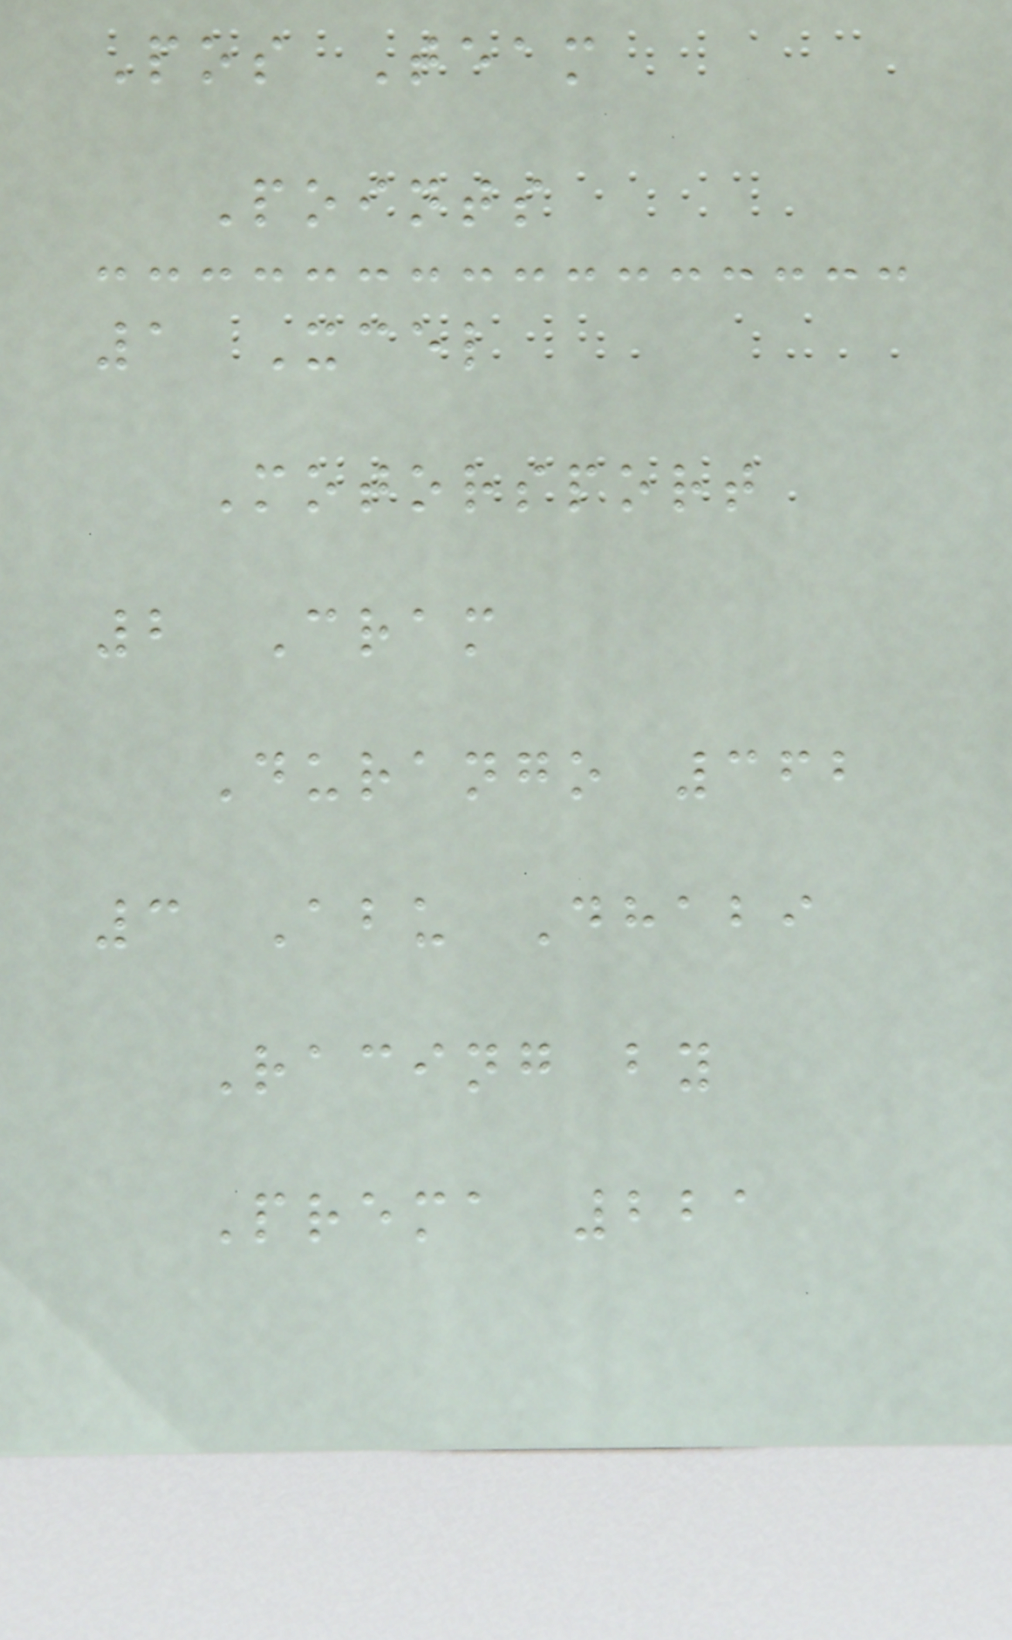Pos Team
Points
1 Xcel
Motorsport
2 Cram
Durango 362
3 Abu Dhabi
Racing by
Prema 221
